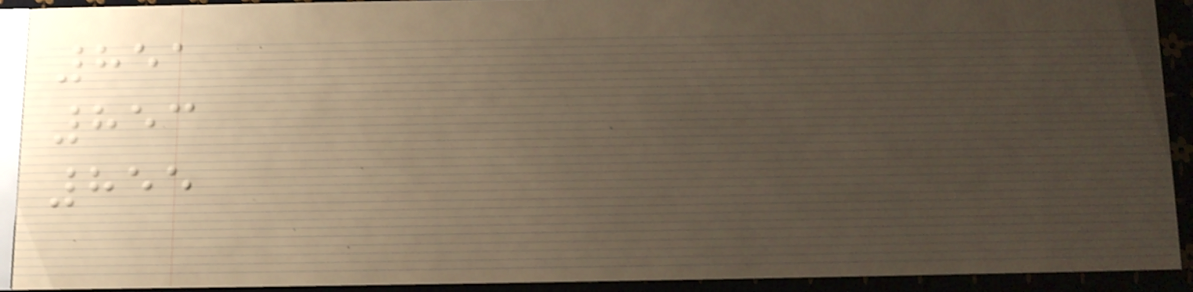851
853
855
